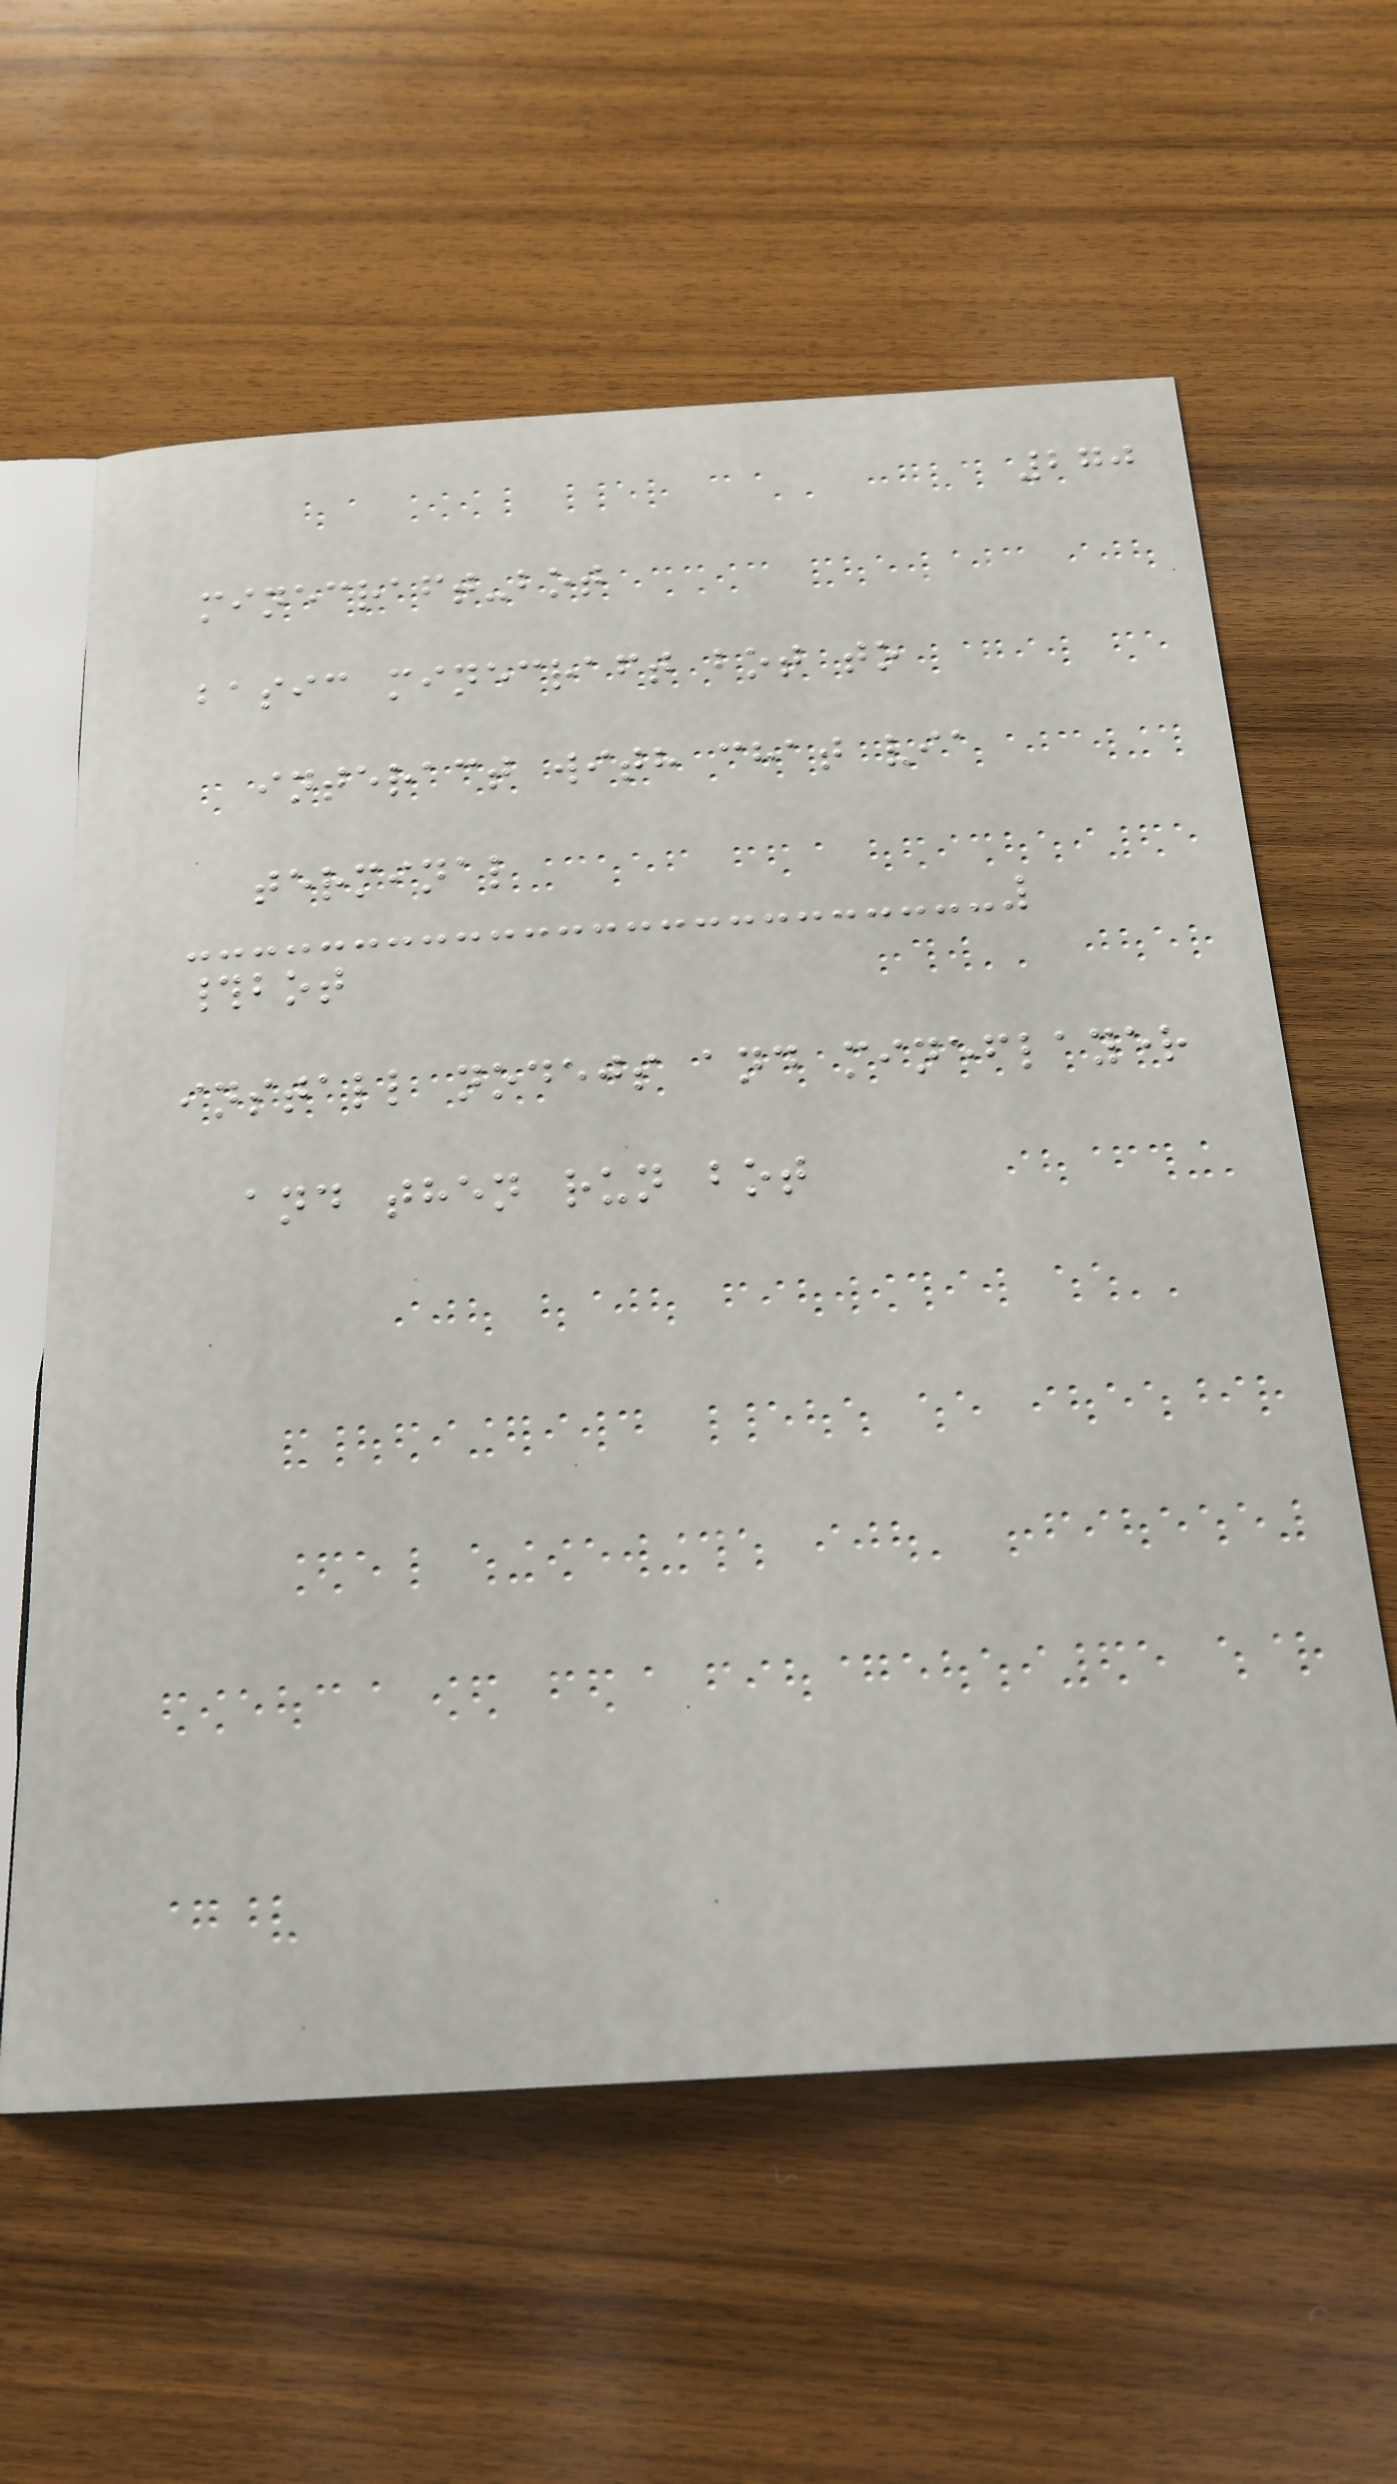270
minecraft-bot
basic minecraft bot to
interact with chat via
terminal
#bot
install nodejs and mineflayer
and then run bot
